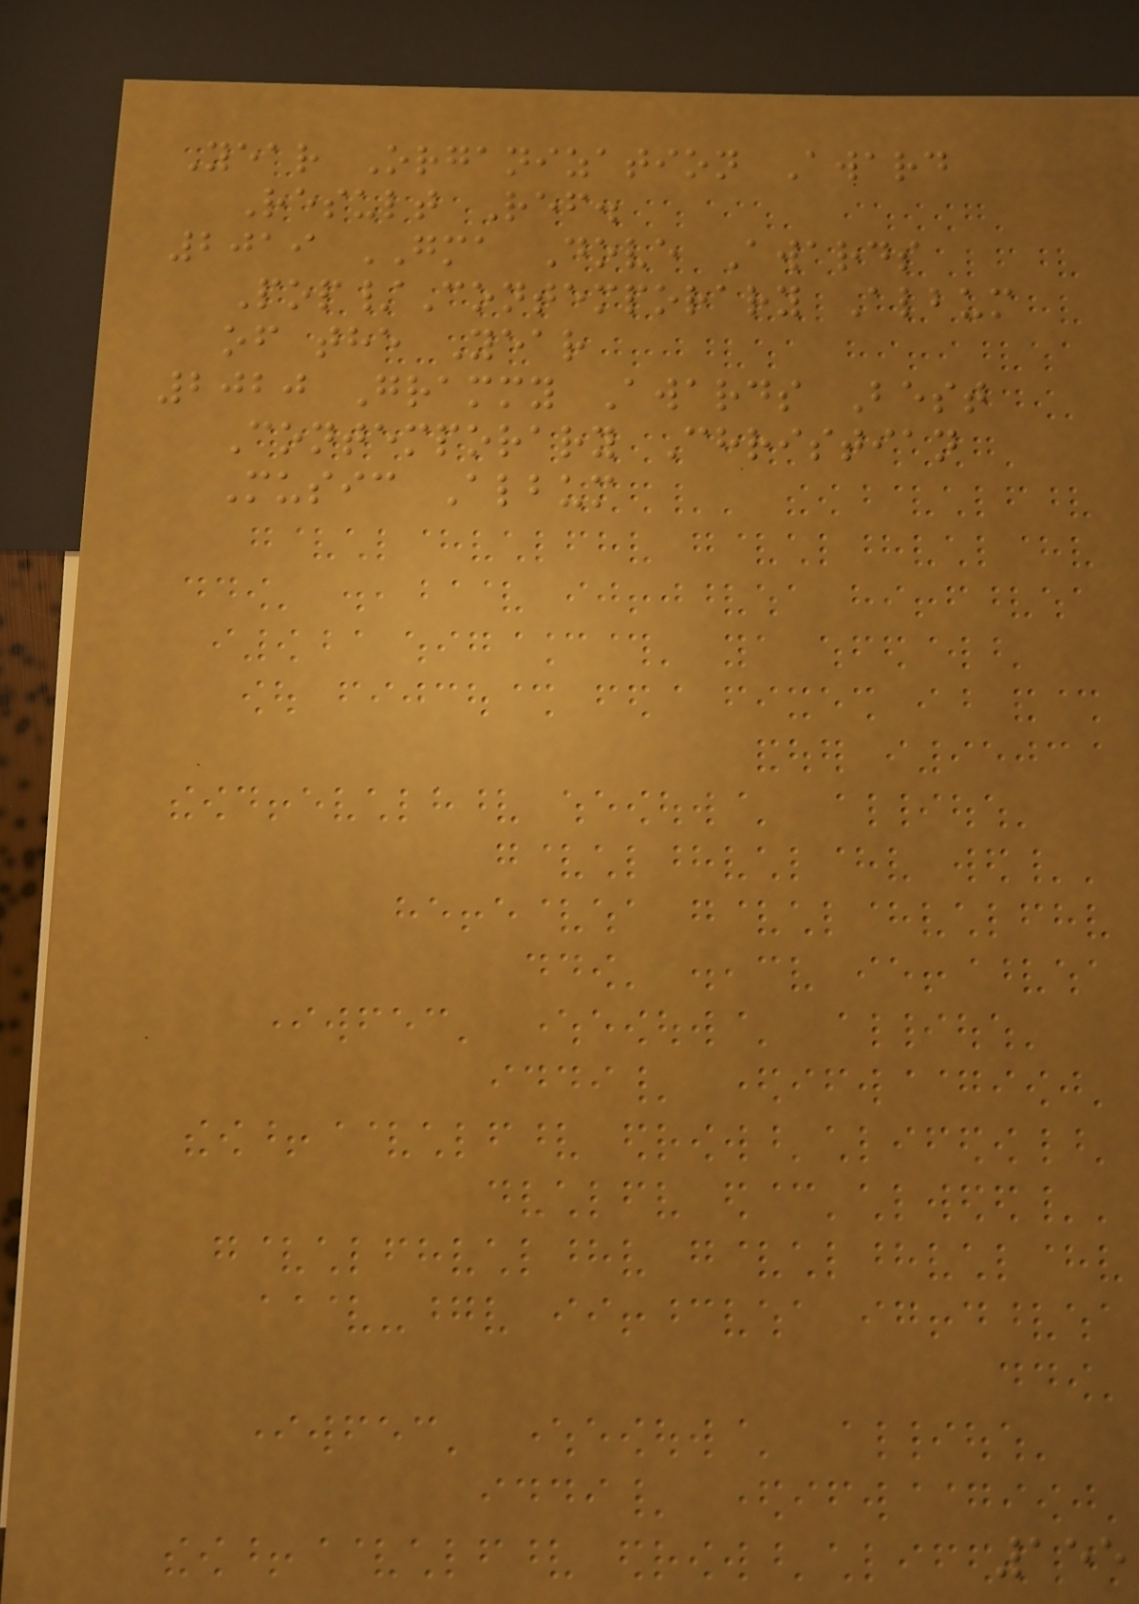Year Organization Award
Result Ref.
2019 GMA Dove Awards
Pop/Contemporary Album
of the Year
2020 Grammy Awards Best
Contemporary Christian
Music Album
155
